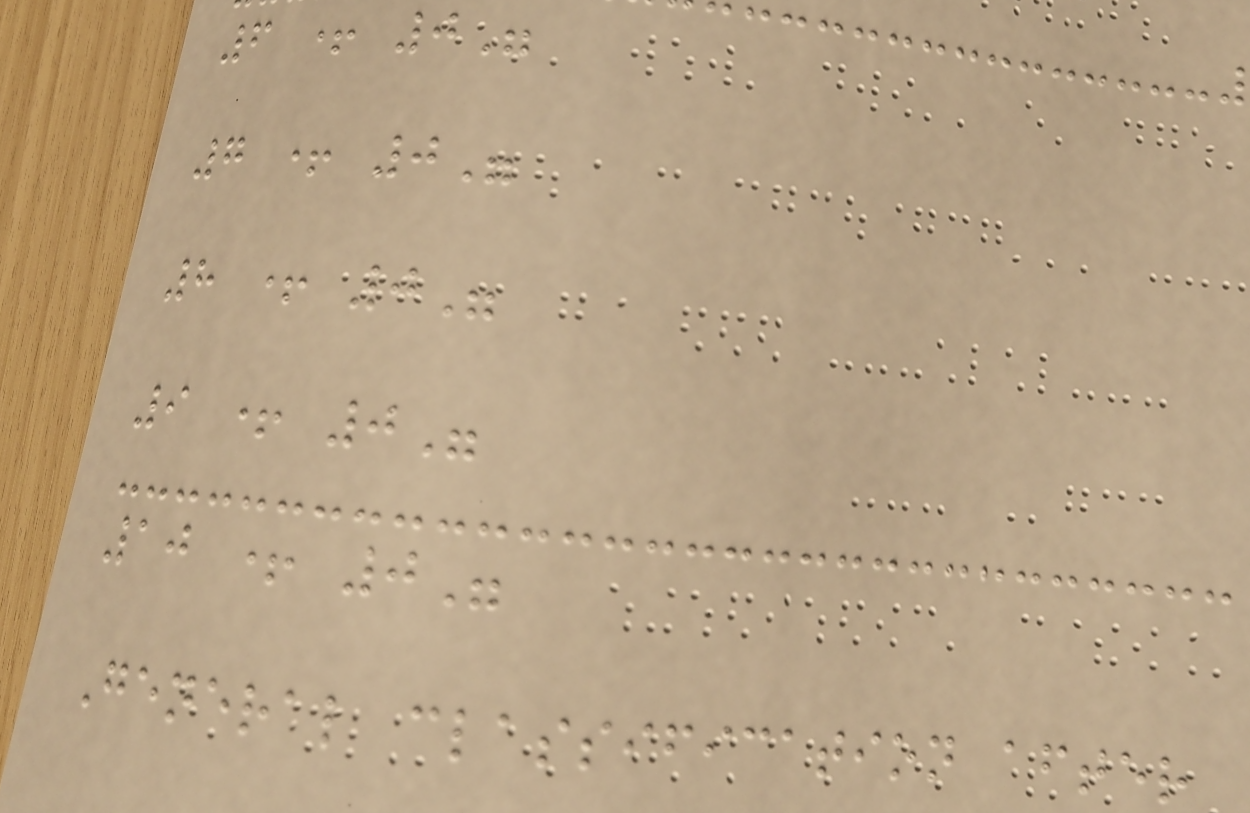6 + 0"
7 + 0"
8 + 0"
9 + 0"
10 + 0"
General classification after
